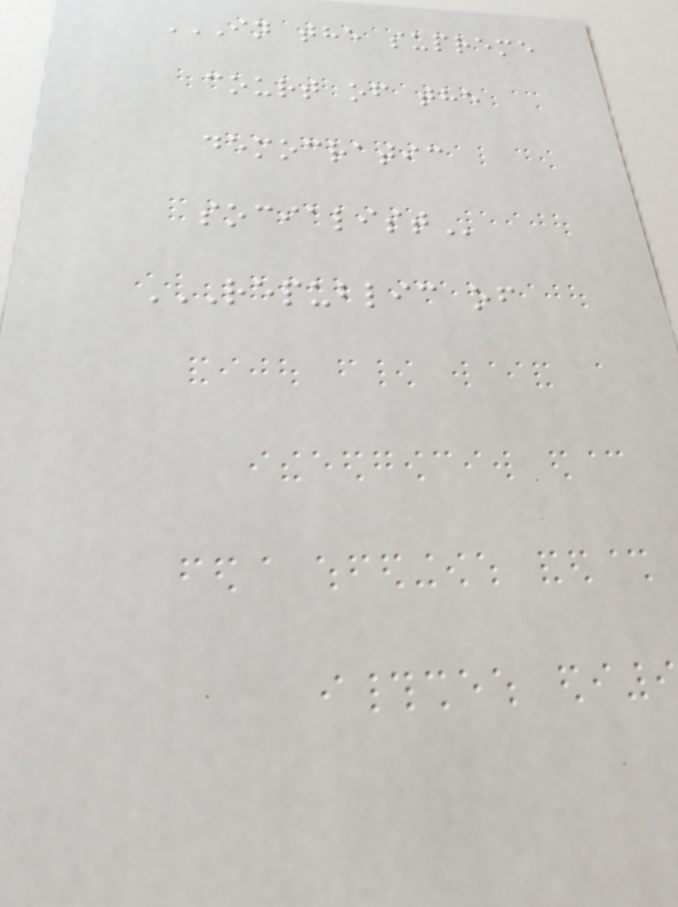IN THE SUPREME
COURT OF THE
DEMOCRATIC
SOCIALIST
REPUBLIC OF
